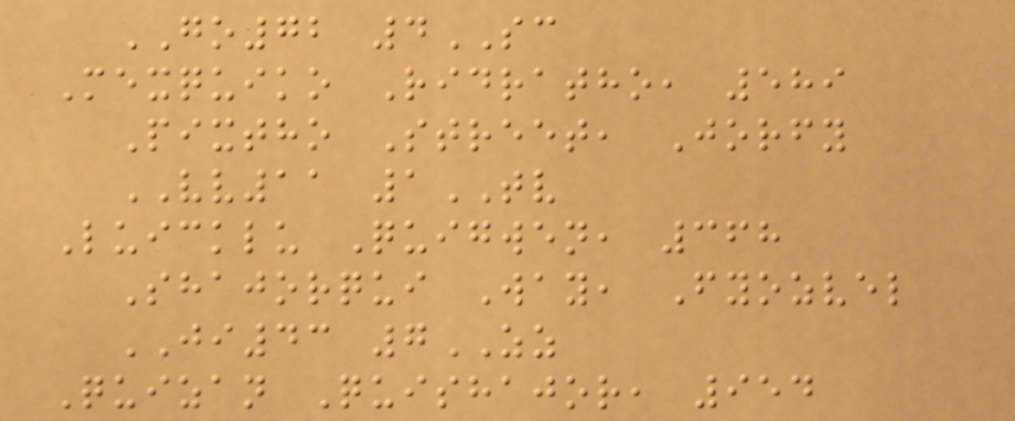GO72 4SC
Mexquiko Ridratho, 589
Pixtho Street, Jorfy
VV11 1TV
Luicklu Quigwen, 368
Shajorqui Way, Fyozvel
JI43 7ZZ
Quizan Quishajor, 954
